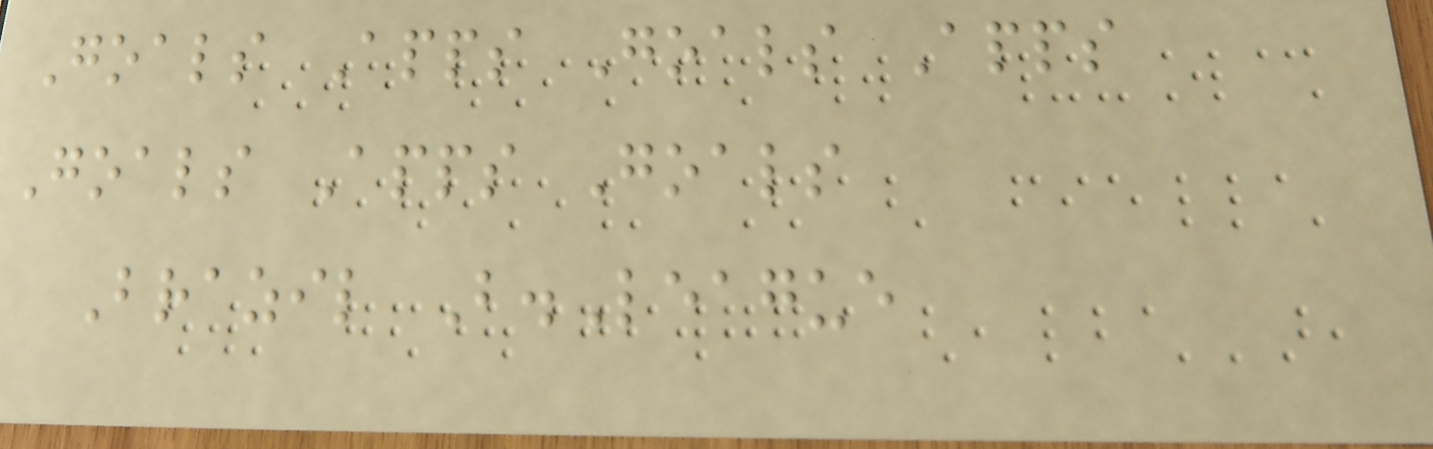Goals Apps Goals Apps
Goals Apps Goals
Brazil B.League
